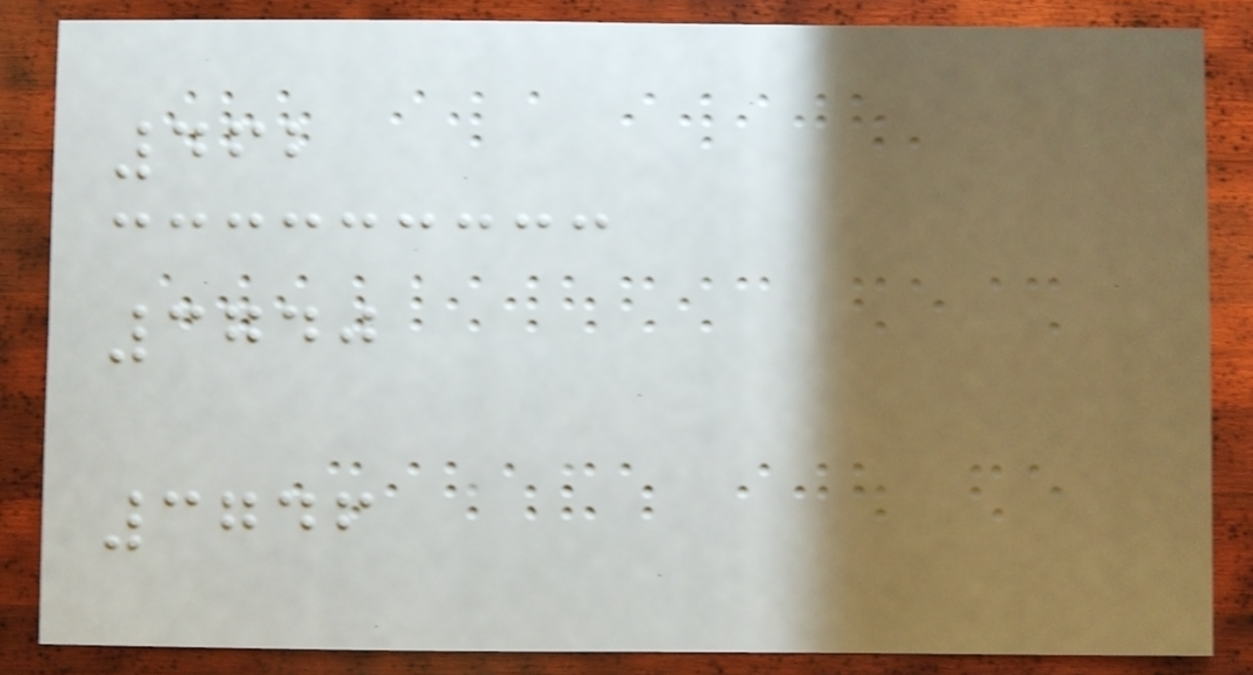462
3740
3746
